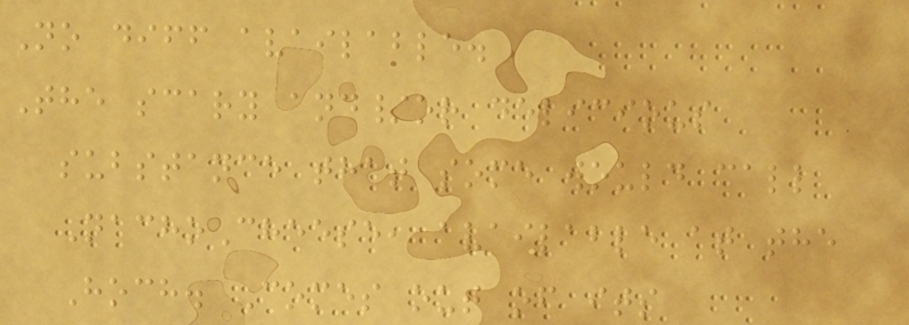No diff available.
The scary and/or delicious
substance that some would call
NachoCheese, available at the
Hoch. Comes out of its
